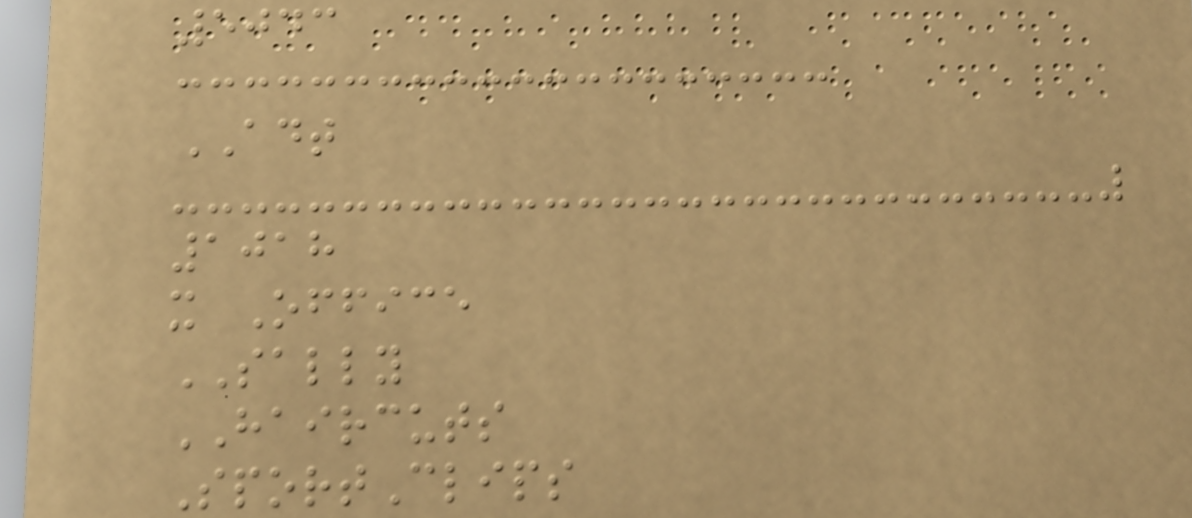5043
ADT
1018
x Office
SALLY
HAIRCUTS
SportClips
